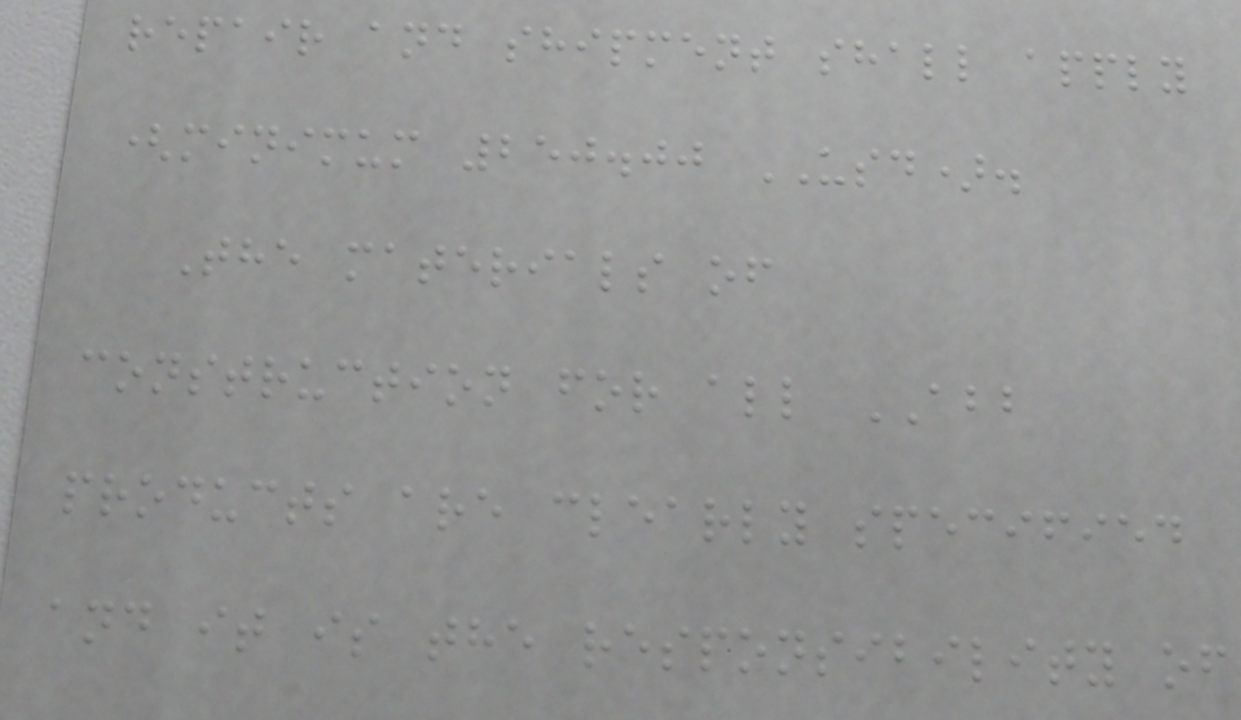repair and shipment shall apply
(minimum 250.00 USD).
The materials of
construction for all ABB
products are clearly specified
and it is the responsibility of
